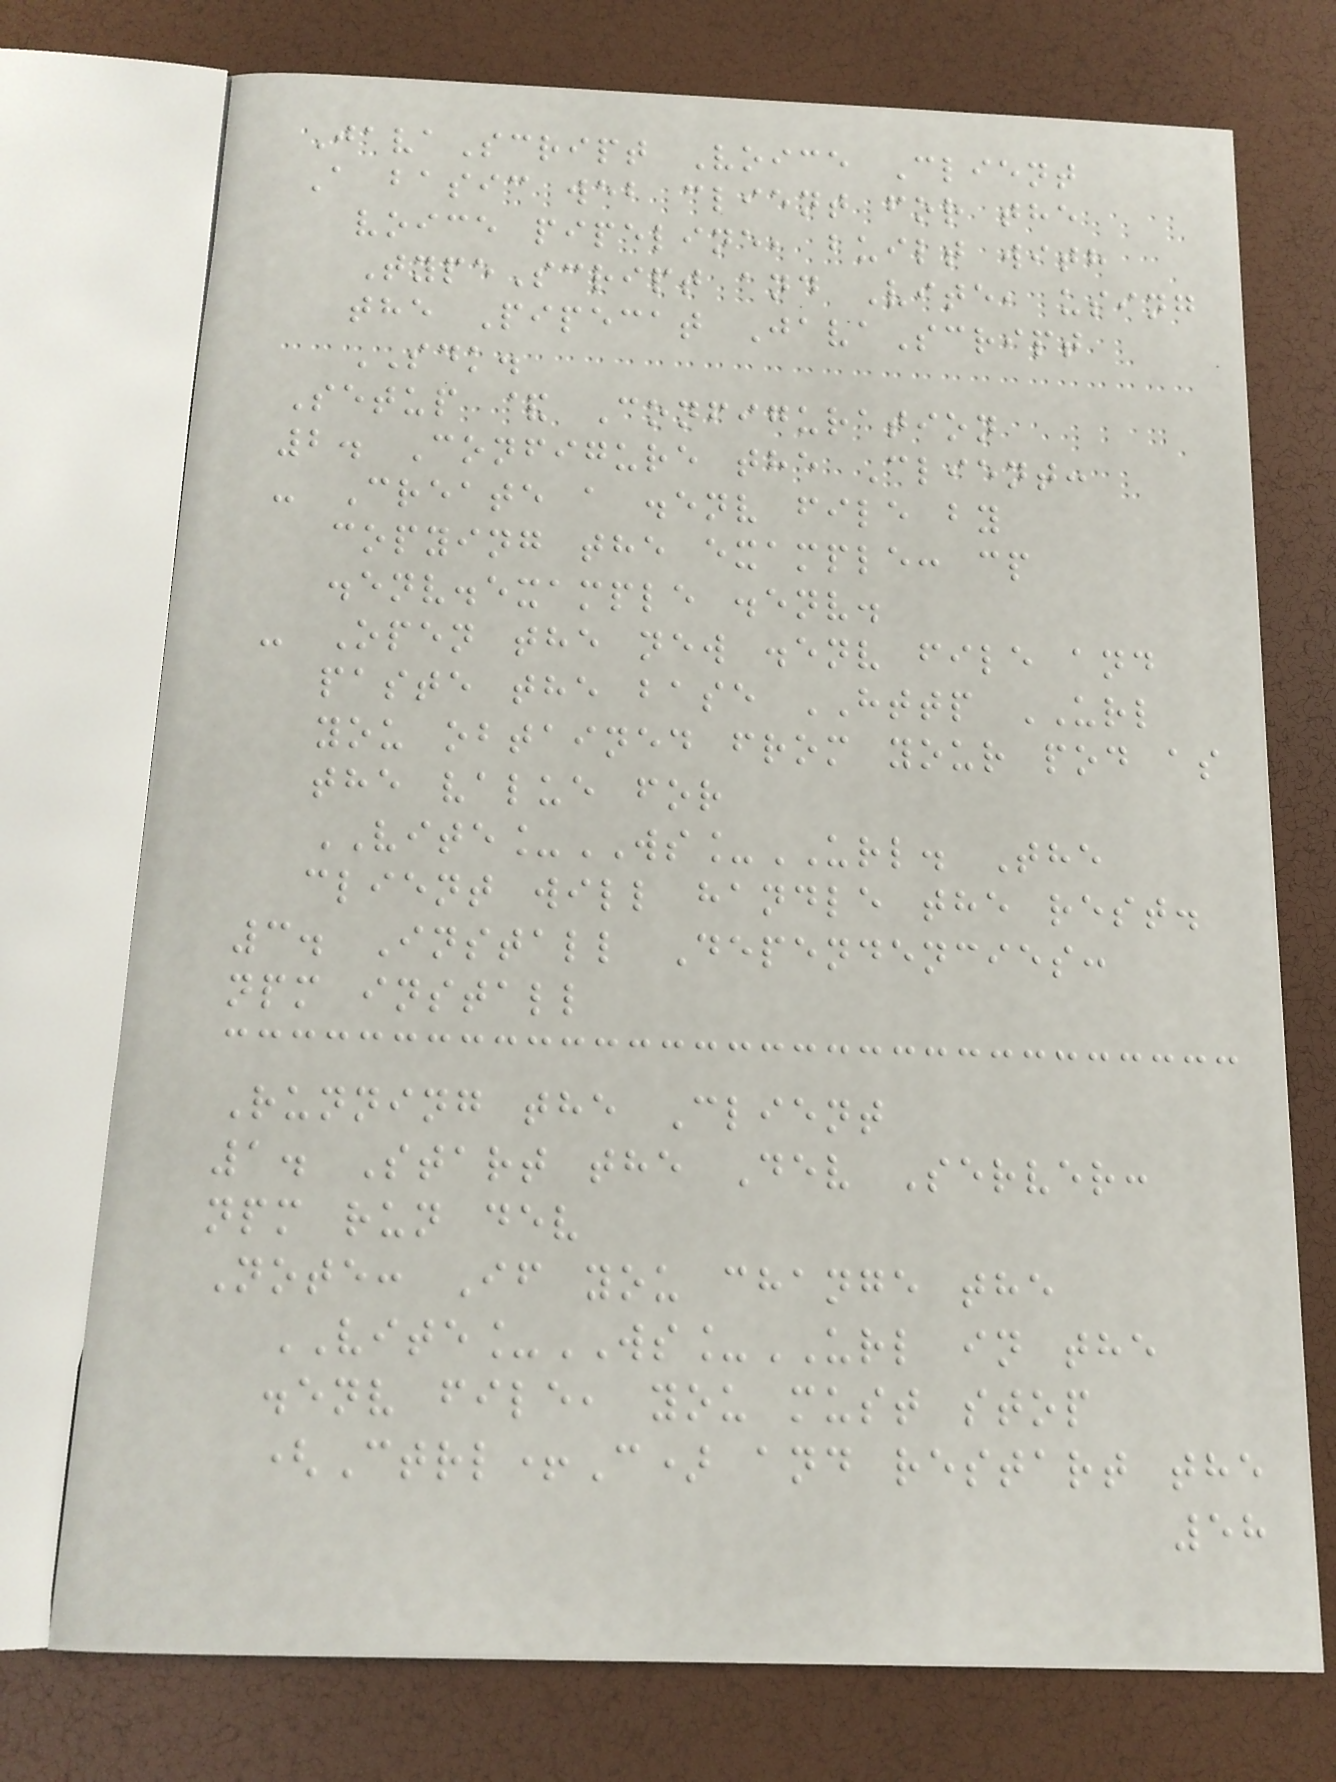JavaScript Voice Client
A basic web client for the
voice pipeline, built with
TypeScript and Vite, using
the Pipecat JavaScript
SDK.
Setup & Configuration
2. Configure the Client:
- Create a .env file by
copying the example: cp
.env.example .env.
- Open the new .env file and
paste the base HTTP URL
you obtained from your pod as
the value for
VITE_WS_URL. The
client will handle the rest.
3. Install Dependencies:
npm install
Running the Client
1. Start the Dev Server:
npm run dev
Note: If you change the
VITE_WS_URL in the
.env file, you must stop
(Ctrl+C) and restart the
58
